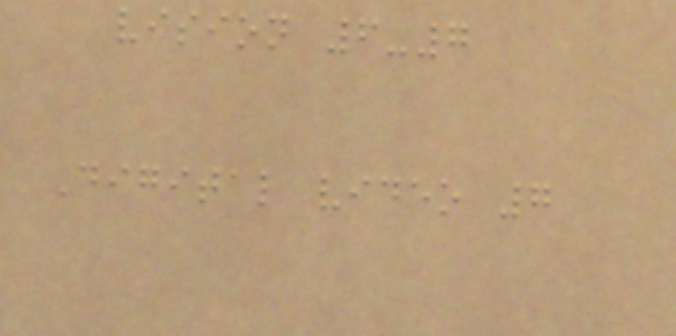vision 6-7
Digital video 7
